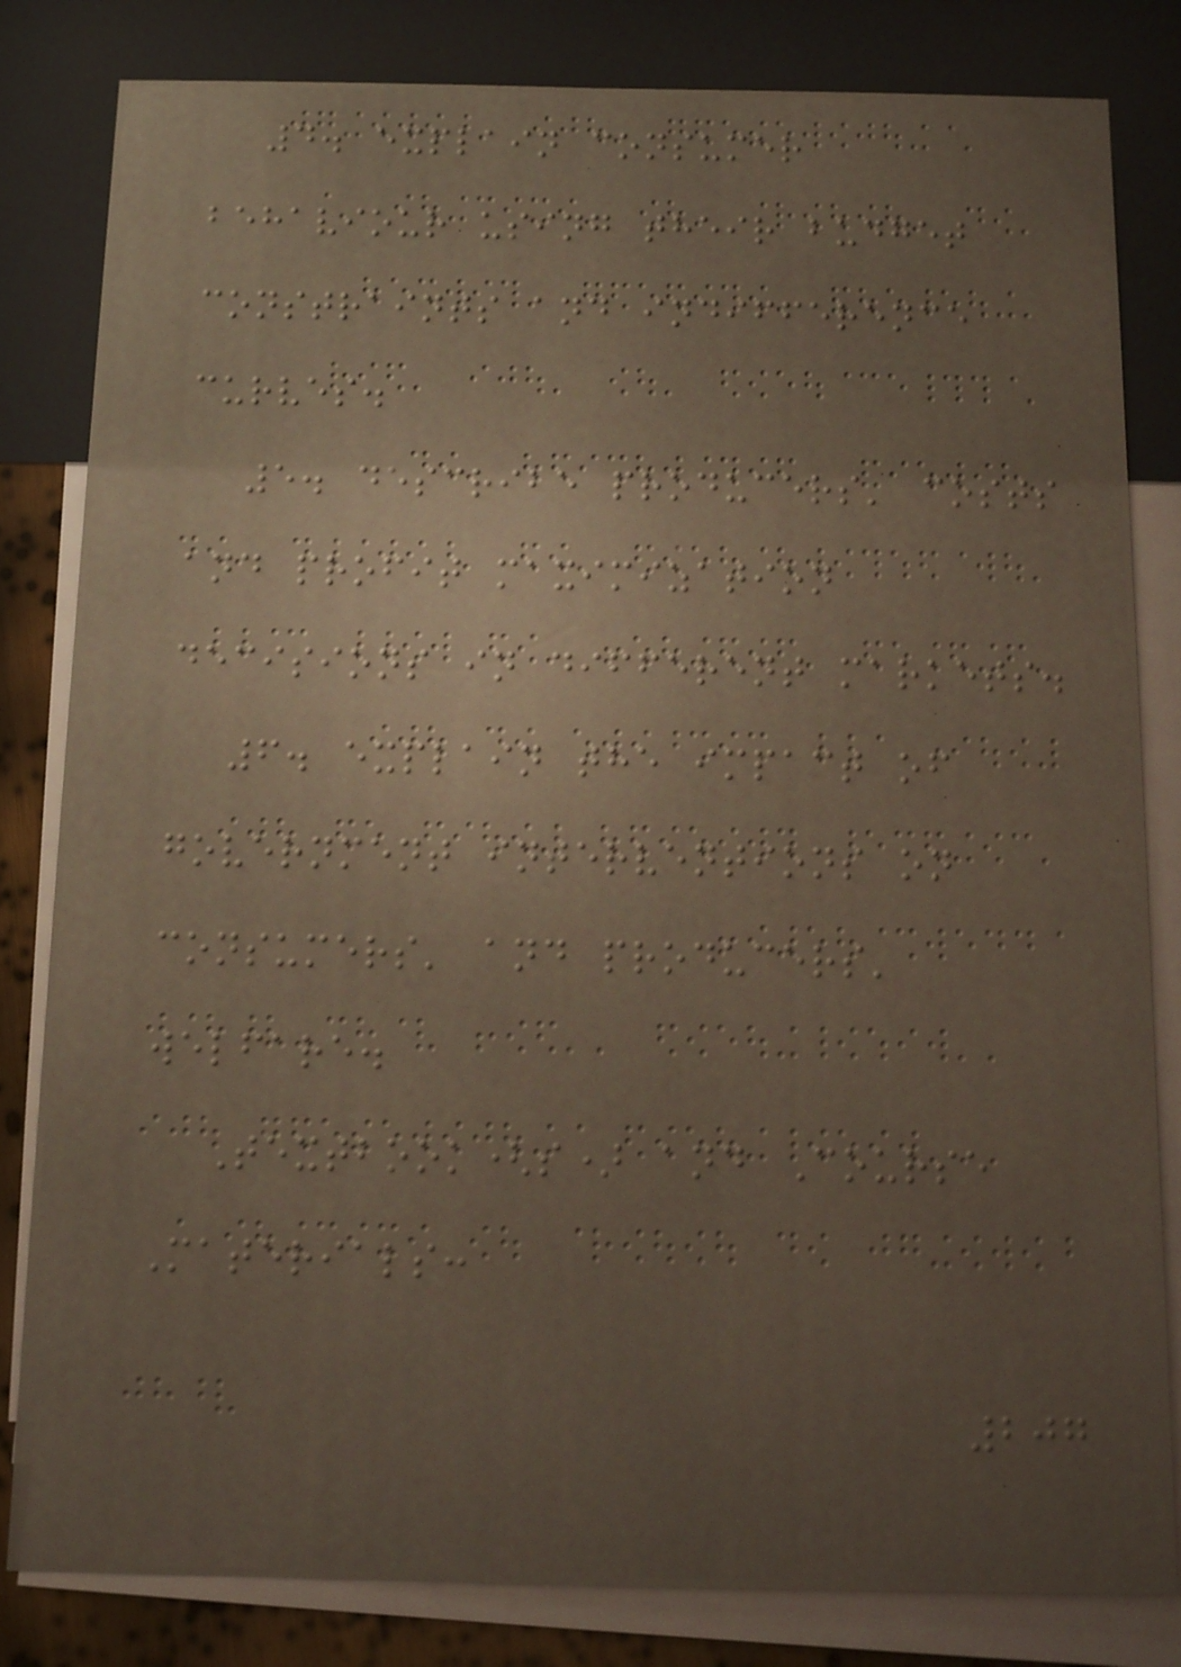4. explain consumer
behaviour using their budget
constraints and indifference
curves.
5. describe producers' costs
and profit maximization
decisions in different markets.
6. explain the impact of
government interventions on
consumers' and producers'
welfare.
Textbook(s) and Course
Materials:
207
